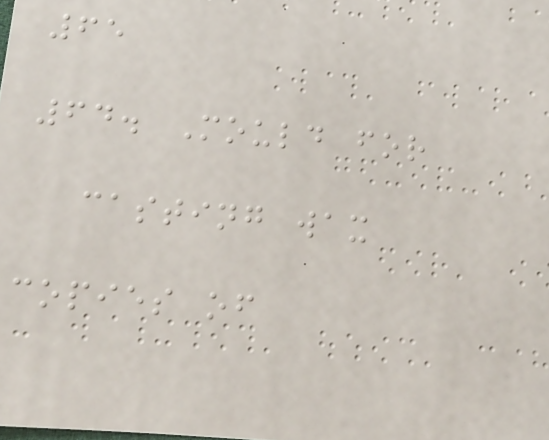65
64. Mould for
casting wax
copies of
